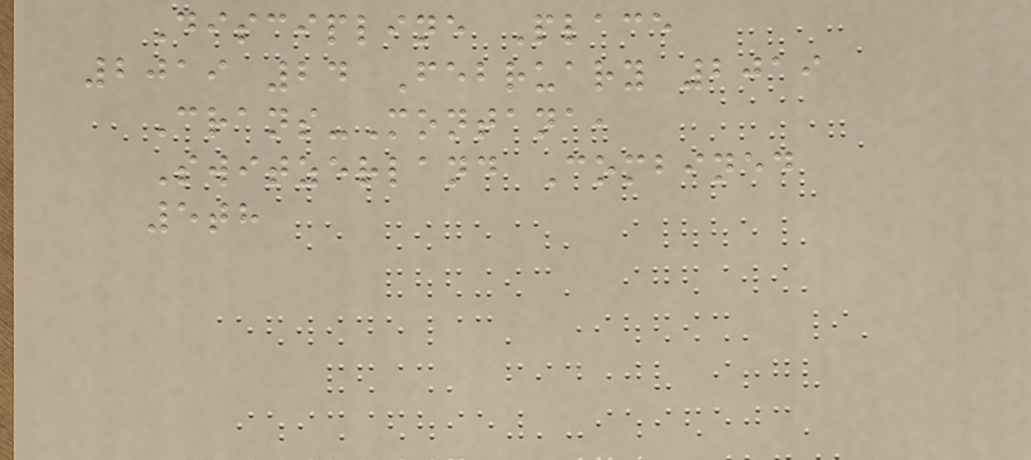Discipline Place
2019 24 February 2019
Crans-Montana,
Switzerland Combined
5th
